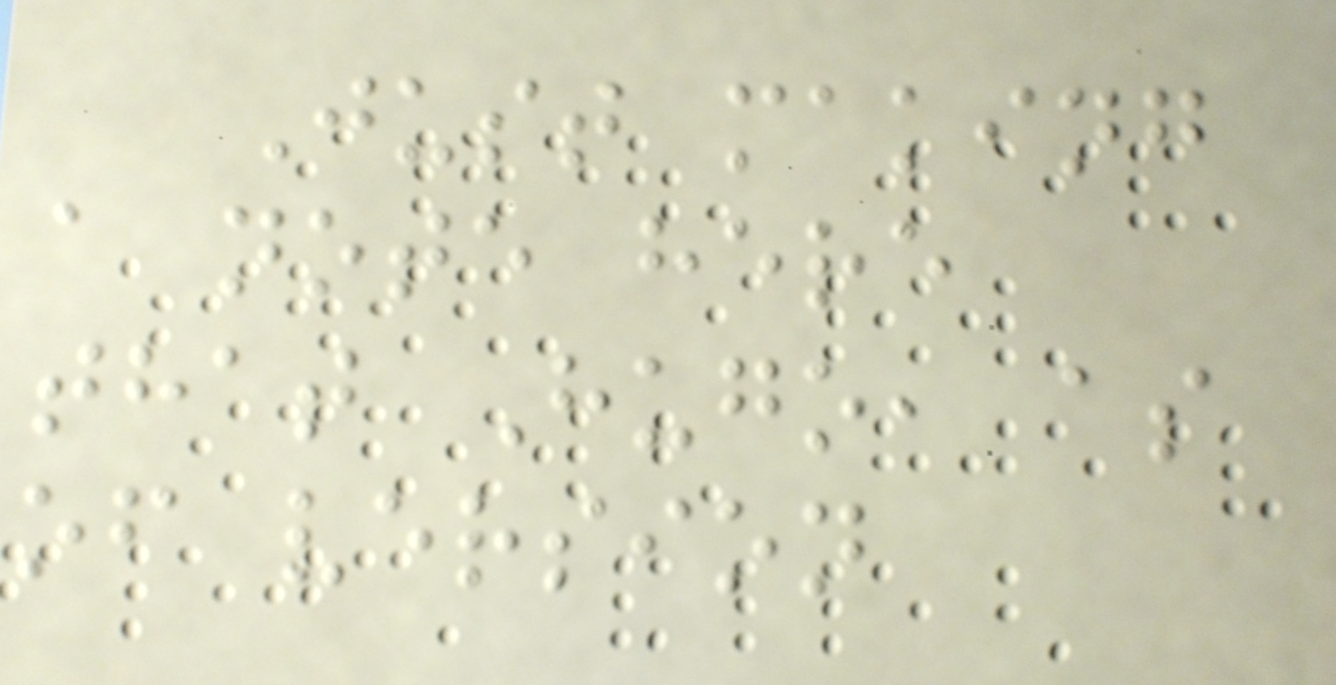Just making
a note here
that Hugo, as
of version
